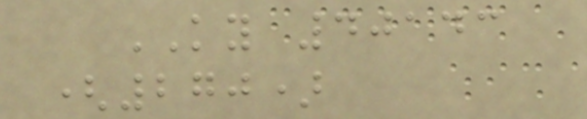KY 40143
(270)
